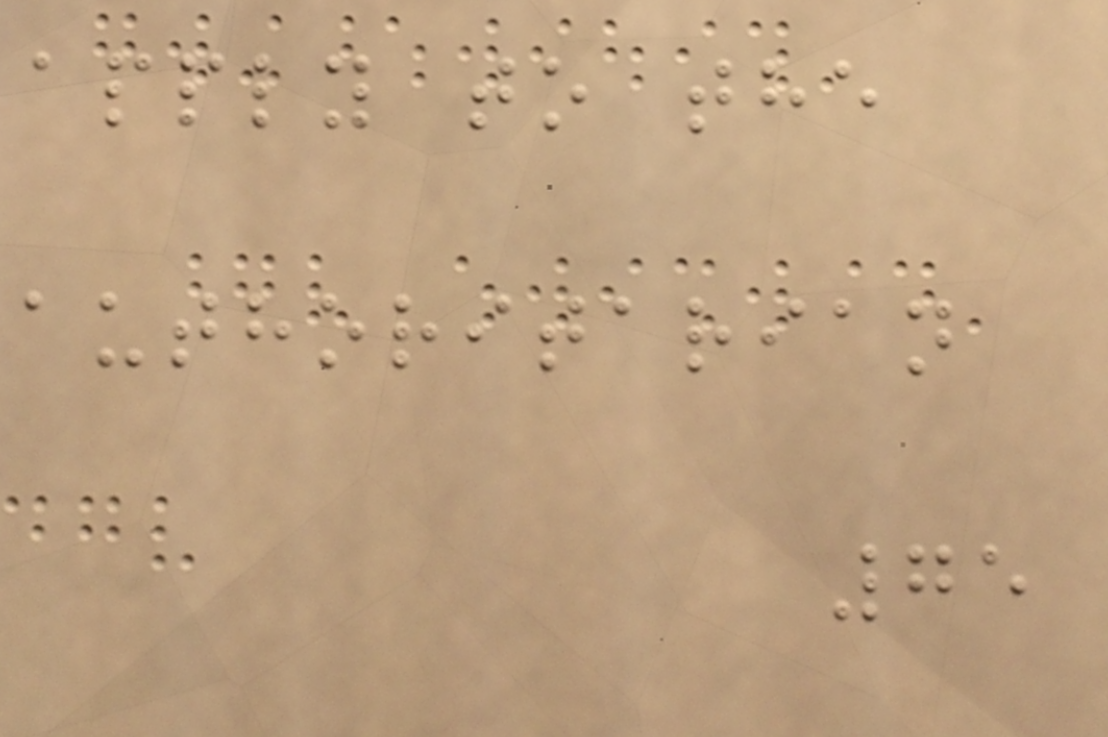apply to the
authoritarian
75
